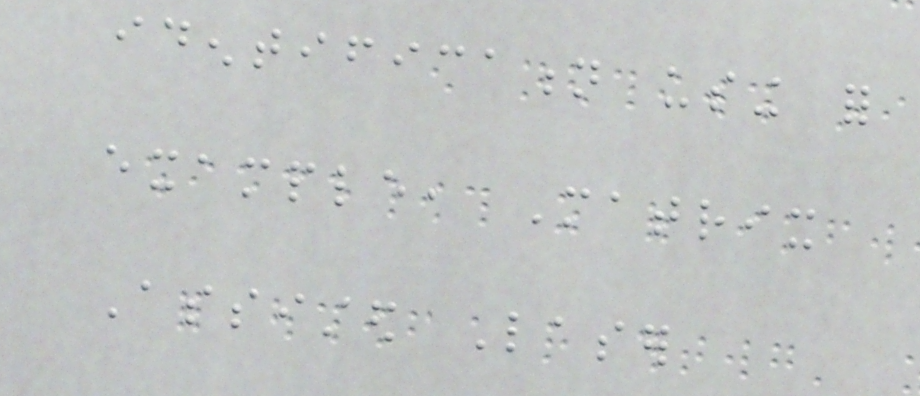identification using for
example, Matrix
Assisted Laser
